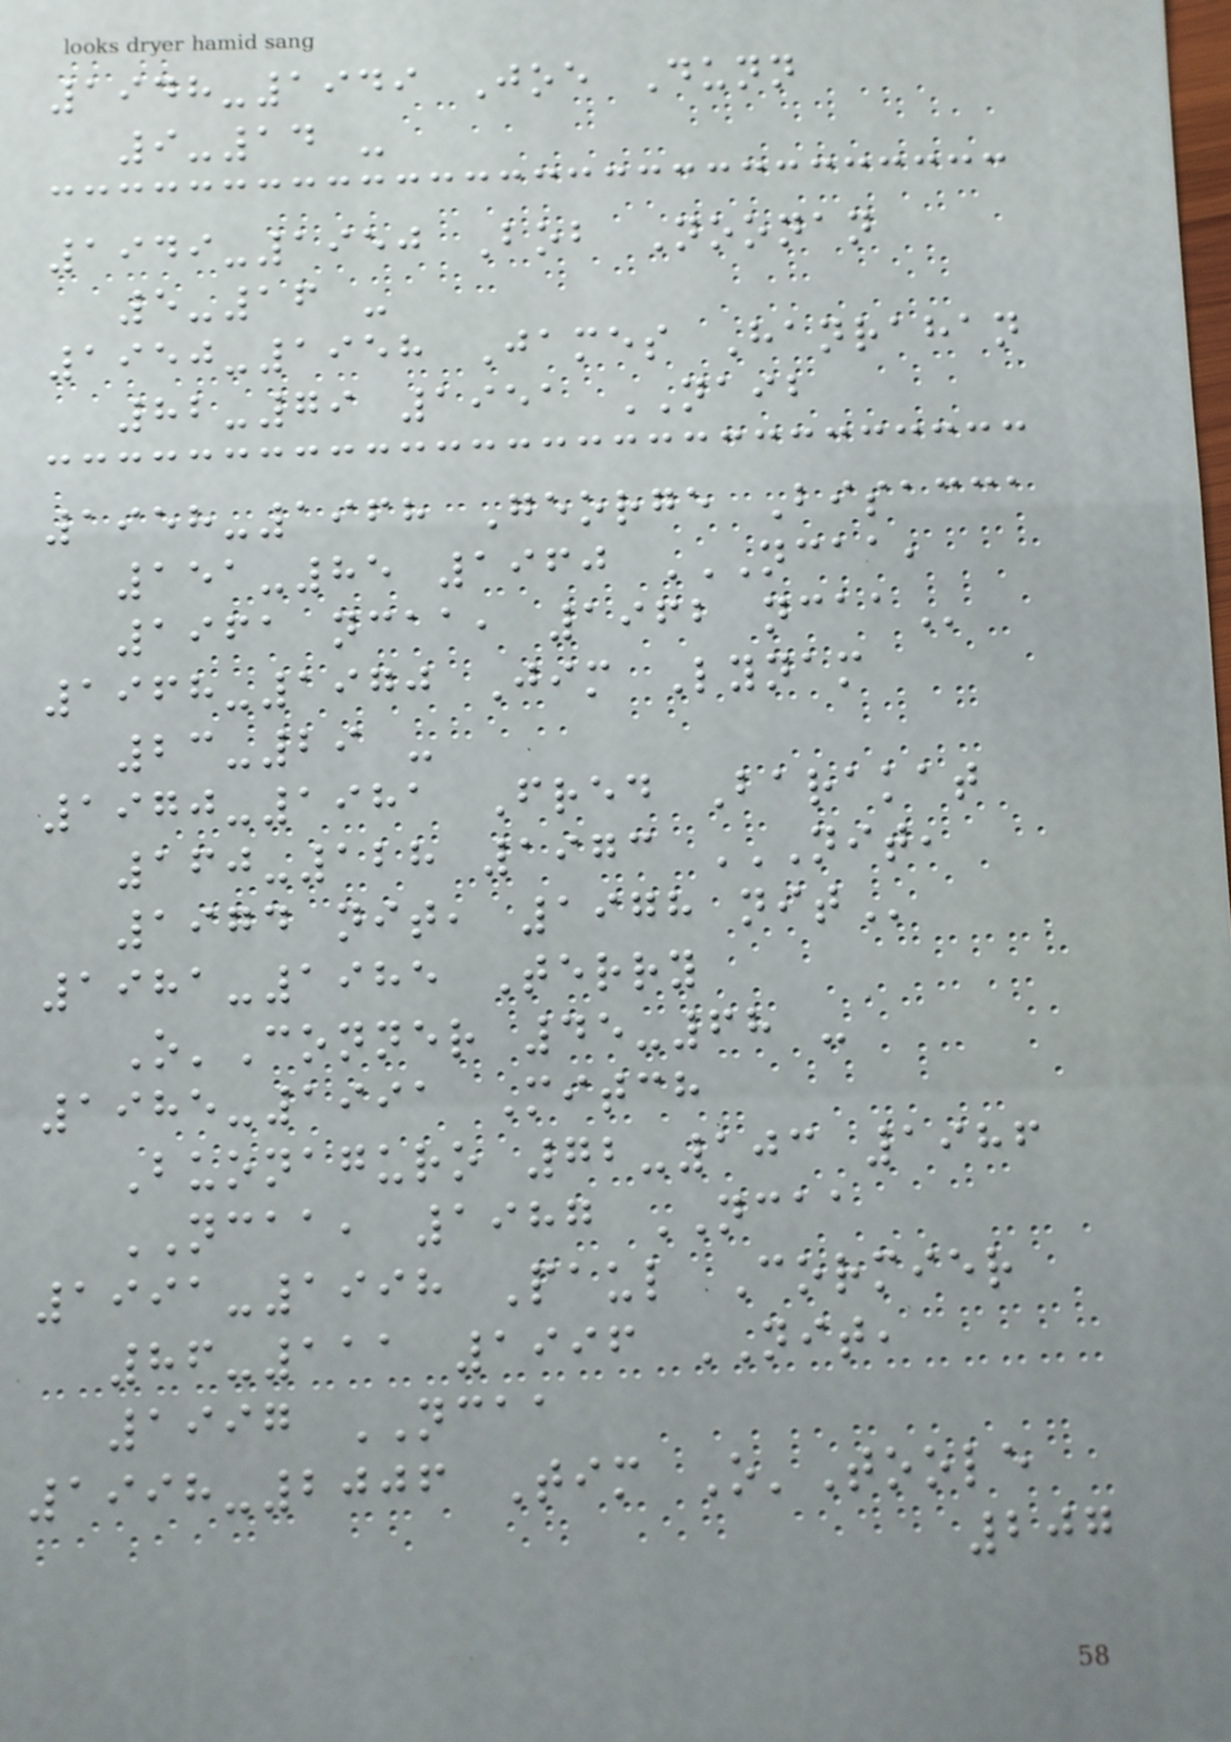1948-1949 Joe Dunn
9-14 -
1949-1950 Bob Noonan
5-16 -
1950-1958 James Hanrahan
82-79 1951 NAIB
1958-1968 George Bisacca
151-85 1960 NCAA,
1961 NCAA, 1962 NCAA
1968-1970 Jim Lynam
23-29 -
1970-1981 Fred Barakat
160-128 1973 NIT,
1974 NIT, 1978 NIT
1981-1985 Terry
O'Conner 45-68 -
1985-1991 Mitch
Buonaguro 72-103 1986
NCAA, 1987 NCAA
1991-1998 Paul Cormier
86-111 1996 NIT,
1997 NCAA
1998-2006 Tim O'Toole
207
